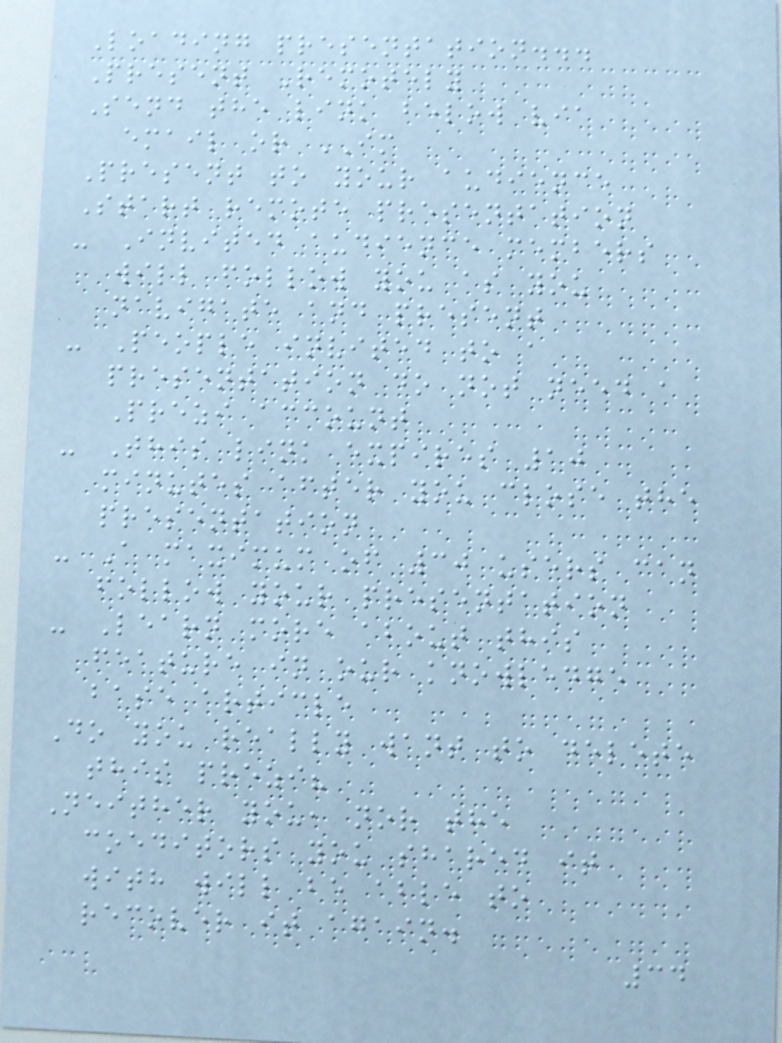Loading presentation...
Present Remotely
Send the link below via
email or IM
Present to your audience
Start remote presentation
- Invited audience members
will follow you as you
navigate and present
- People invited to a
presentation do not need a
Prezi account
- This link expires 10
minutes after you close the
presentation
- A maximum of 30 users can
follow your presentation
- Learn more about this
feature in our knowledge
base article
Do you really want to delete
this prezi?
Neither you, nor the
coeditors you shared it
with will be able to
recover it again.
34
